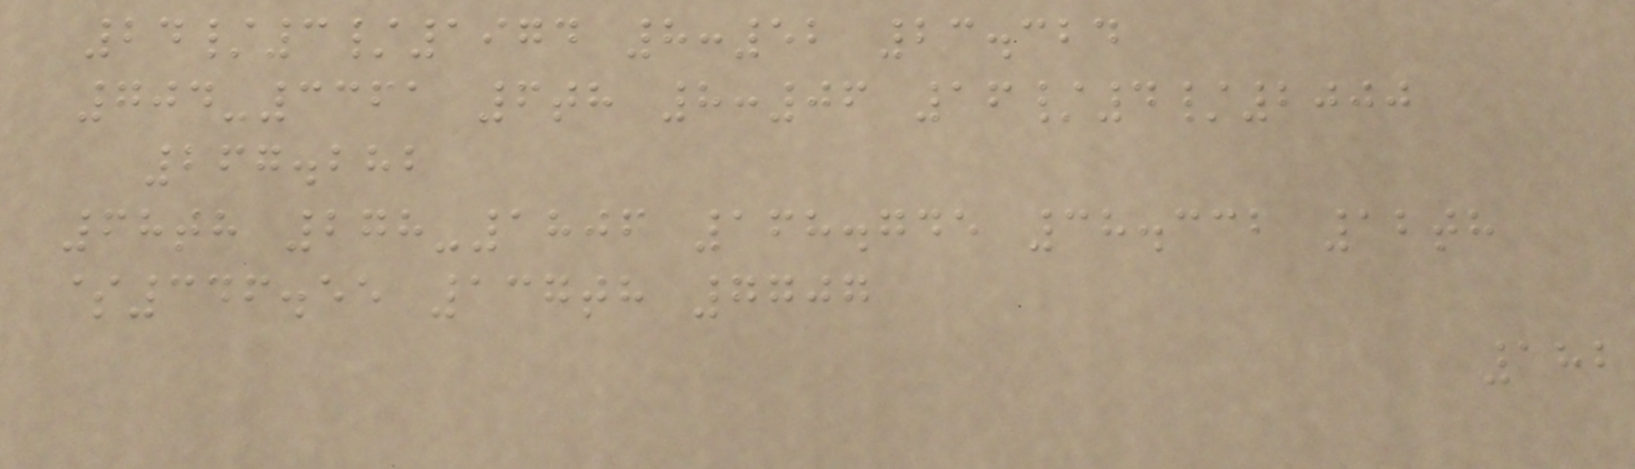24/3/1974 8:52 23.324
704-3361 6th 8:06 16/4/2000
267.282
68th 278-1806 168.745 38.332 12th
$346.55 137th 7707
182
